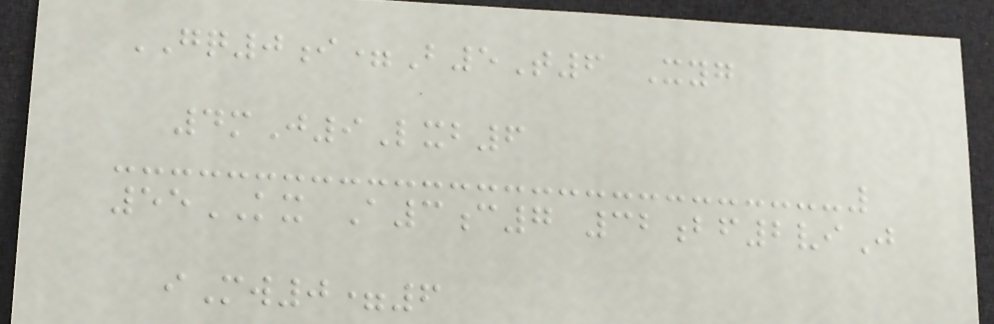GQ0i=B5T6 Xyg
4mJ9Lxb6
55KX A3c7 32bf2viJ
iMw0=6
